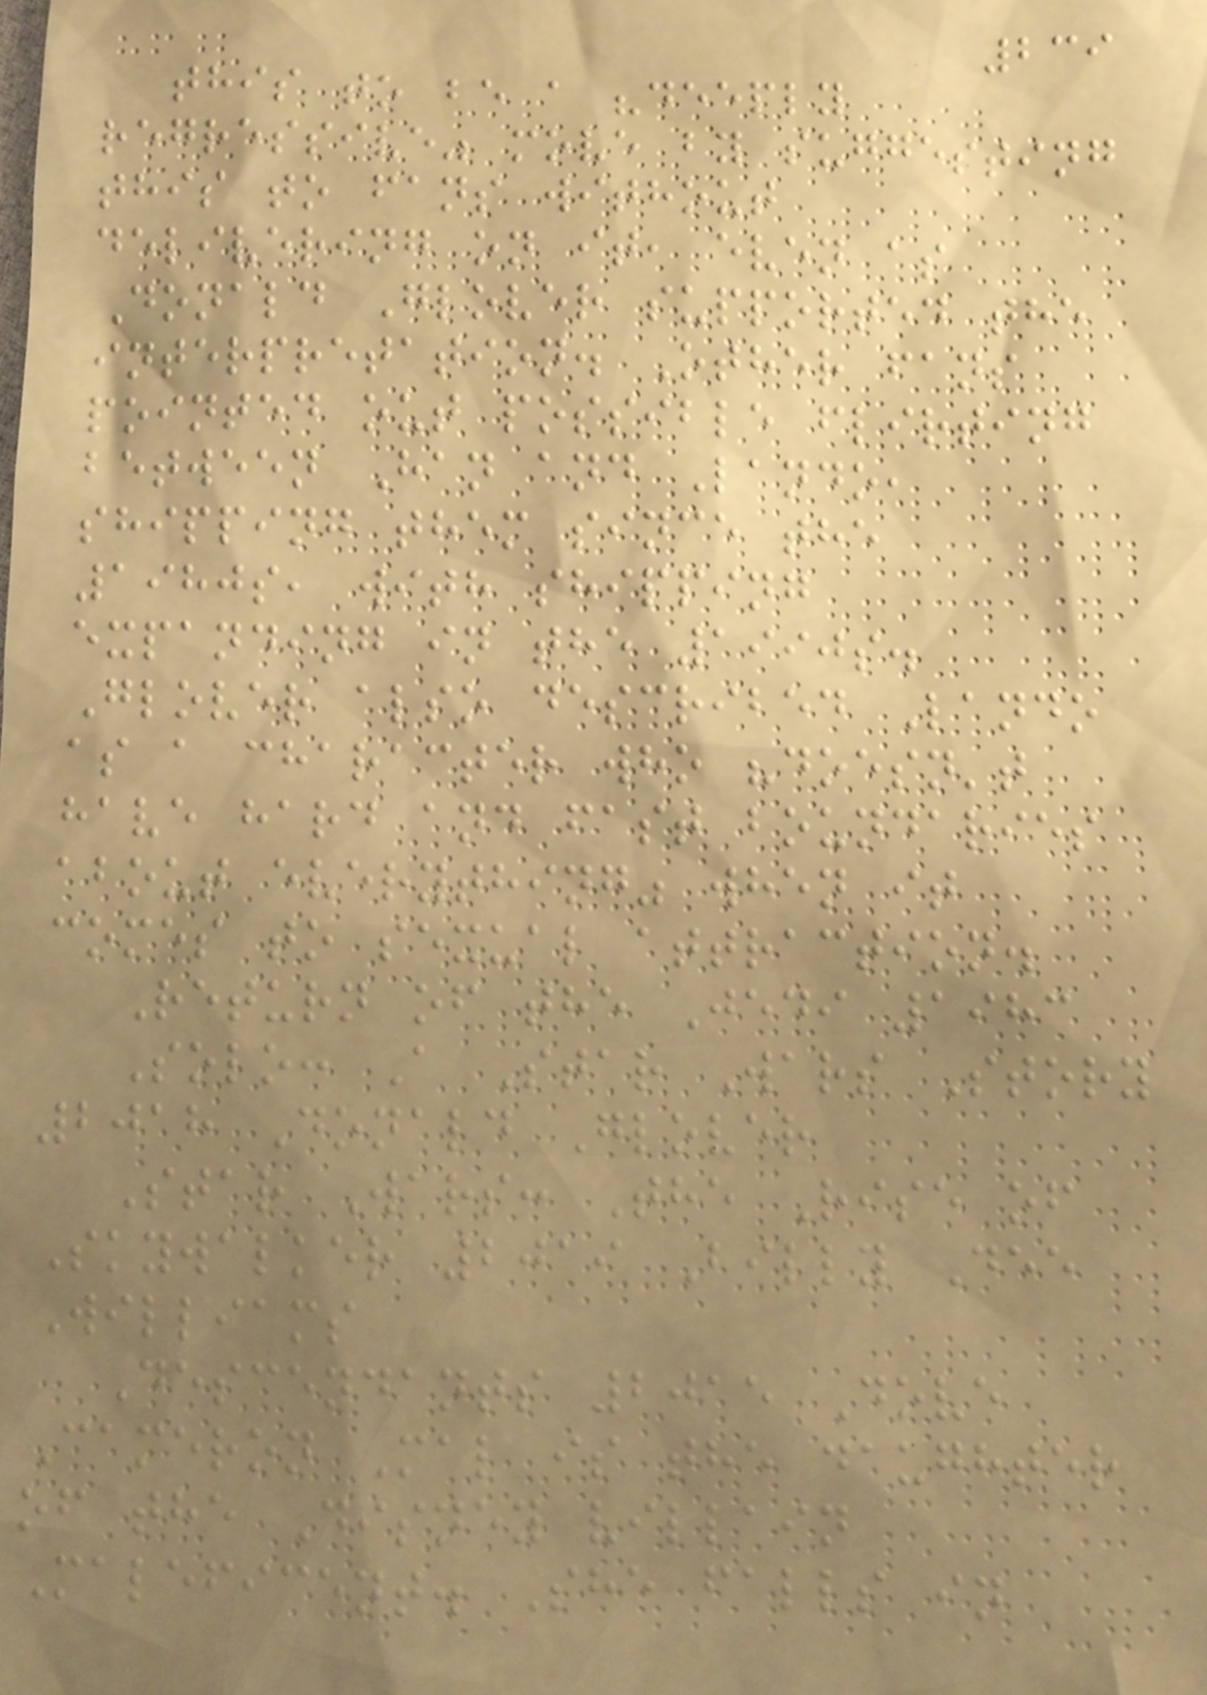239
this to be a "deeply
regressive" move by suggesting
this to fans without
delivering on it, even as
Donald Glover supported the
interpretation. Other fans
pointed out possible flirting
between Han and Lando,
shipping them since the
1980s, with shipping
expanding in the 1990s.
Glover also described Lando
as a character who "doesn't
have hard and fast boundaries
about everything" when it
comes to sexual attraction.
Return of the Jedi 1983
Solo: A Star Wars Story
2018 Donald Glover
Star Wars: The Rise of
Skywalker 2019 Billy Dee
Williams
Descendants 2015 Dove
Cameron Mal is the daughter
of the Disney villain
Maleficent. She falls in
